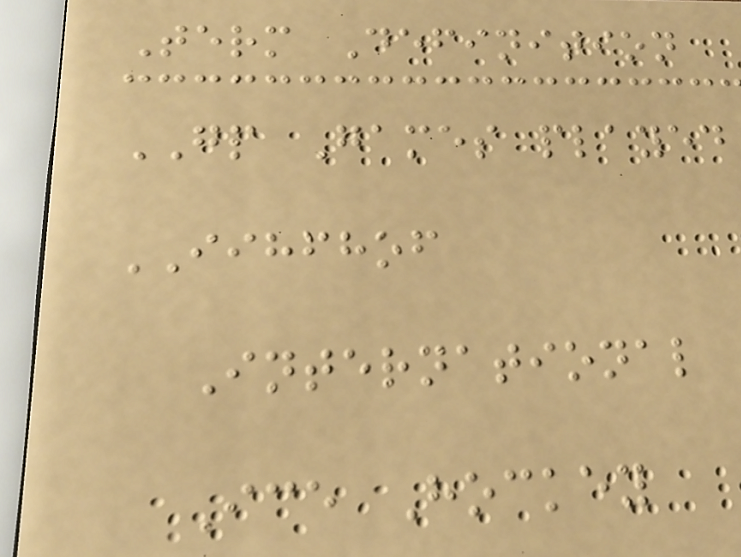Term Definition
GP Games played
IIHFHOF
International
Ice Hockey
